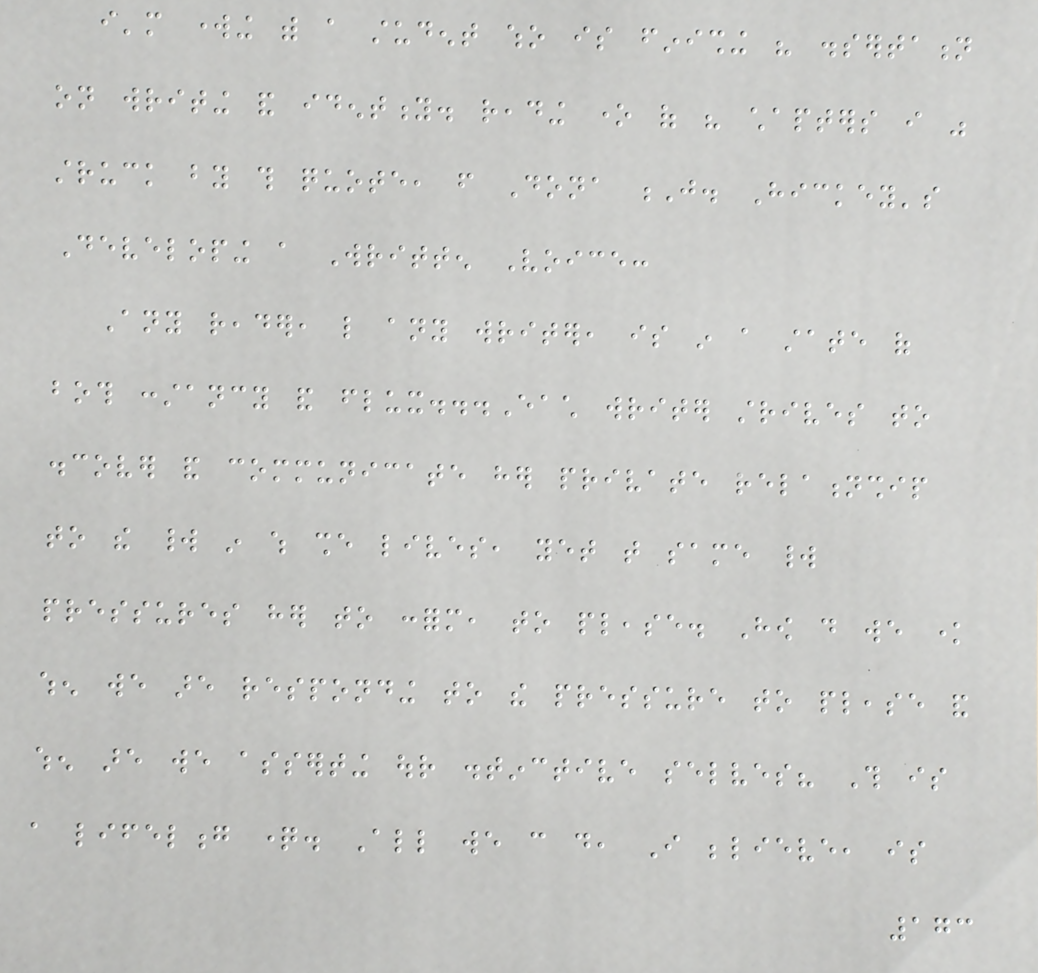i'm working with a student who is finishing his dissertation
on writing and identity. reading one of his chapters i was
struck by this quote, from Dona J. Hickey's
Developing a Written Voice:
Any reader, like any writer, is in a state of
both constancy and flux...Each writer strives to
discover and communicate her private relationship
to the world in which she lives, yet that same world
pressures her to conform, to please. How do we know
when we are responding to the pressure to please and
when are we asserting our distinctive selves? This is
a lifelong question. All we can do, I believe, is
173
